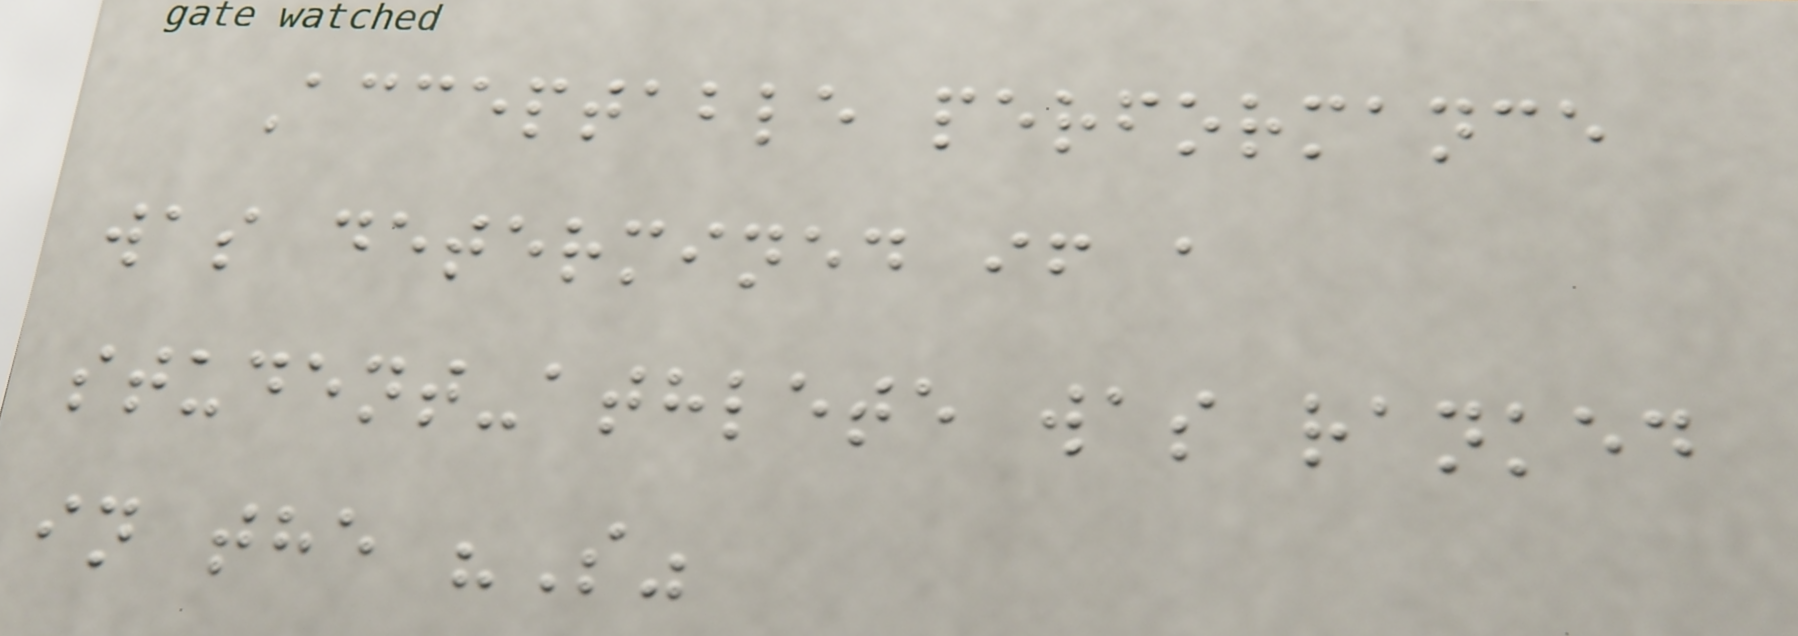Acceptable performance
was determined if a
student-athlete was ranked
in the "S"
